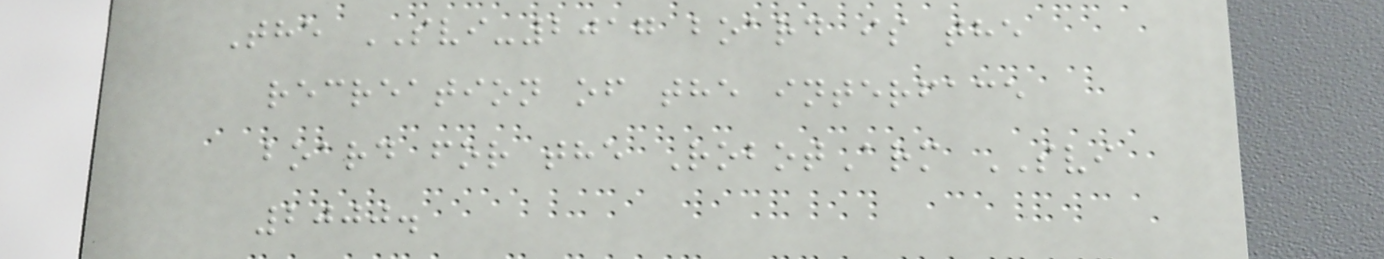The SVI-2017 board is the
recreation of the interface
board for the RobotArm SVI
2000.
